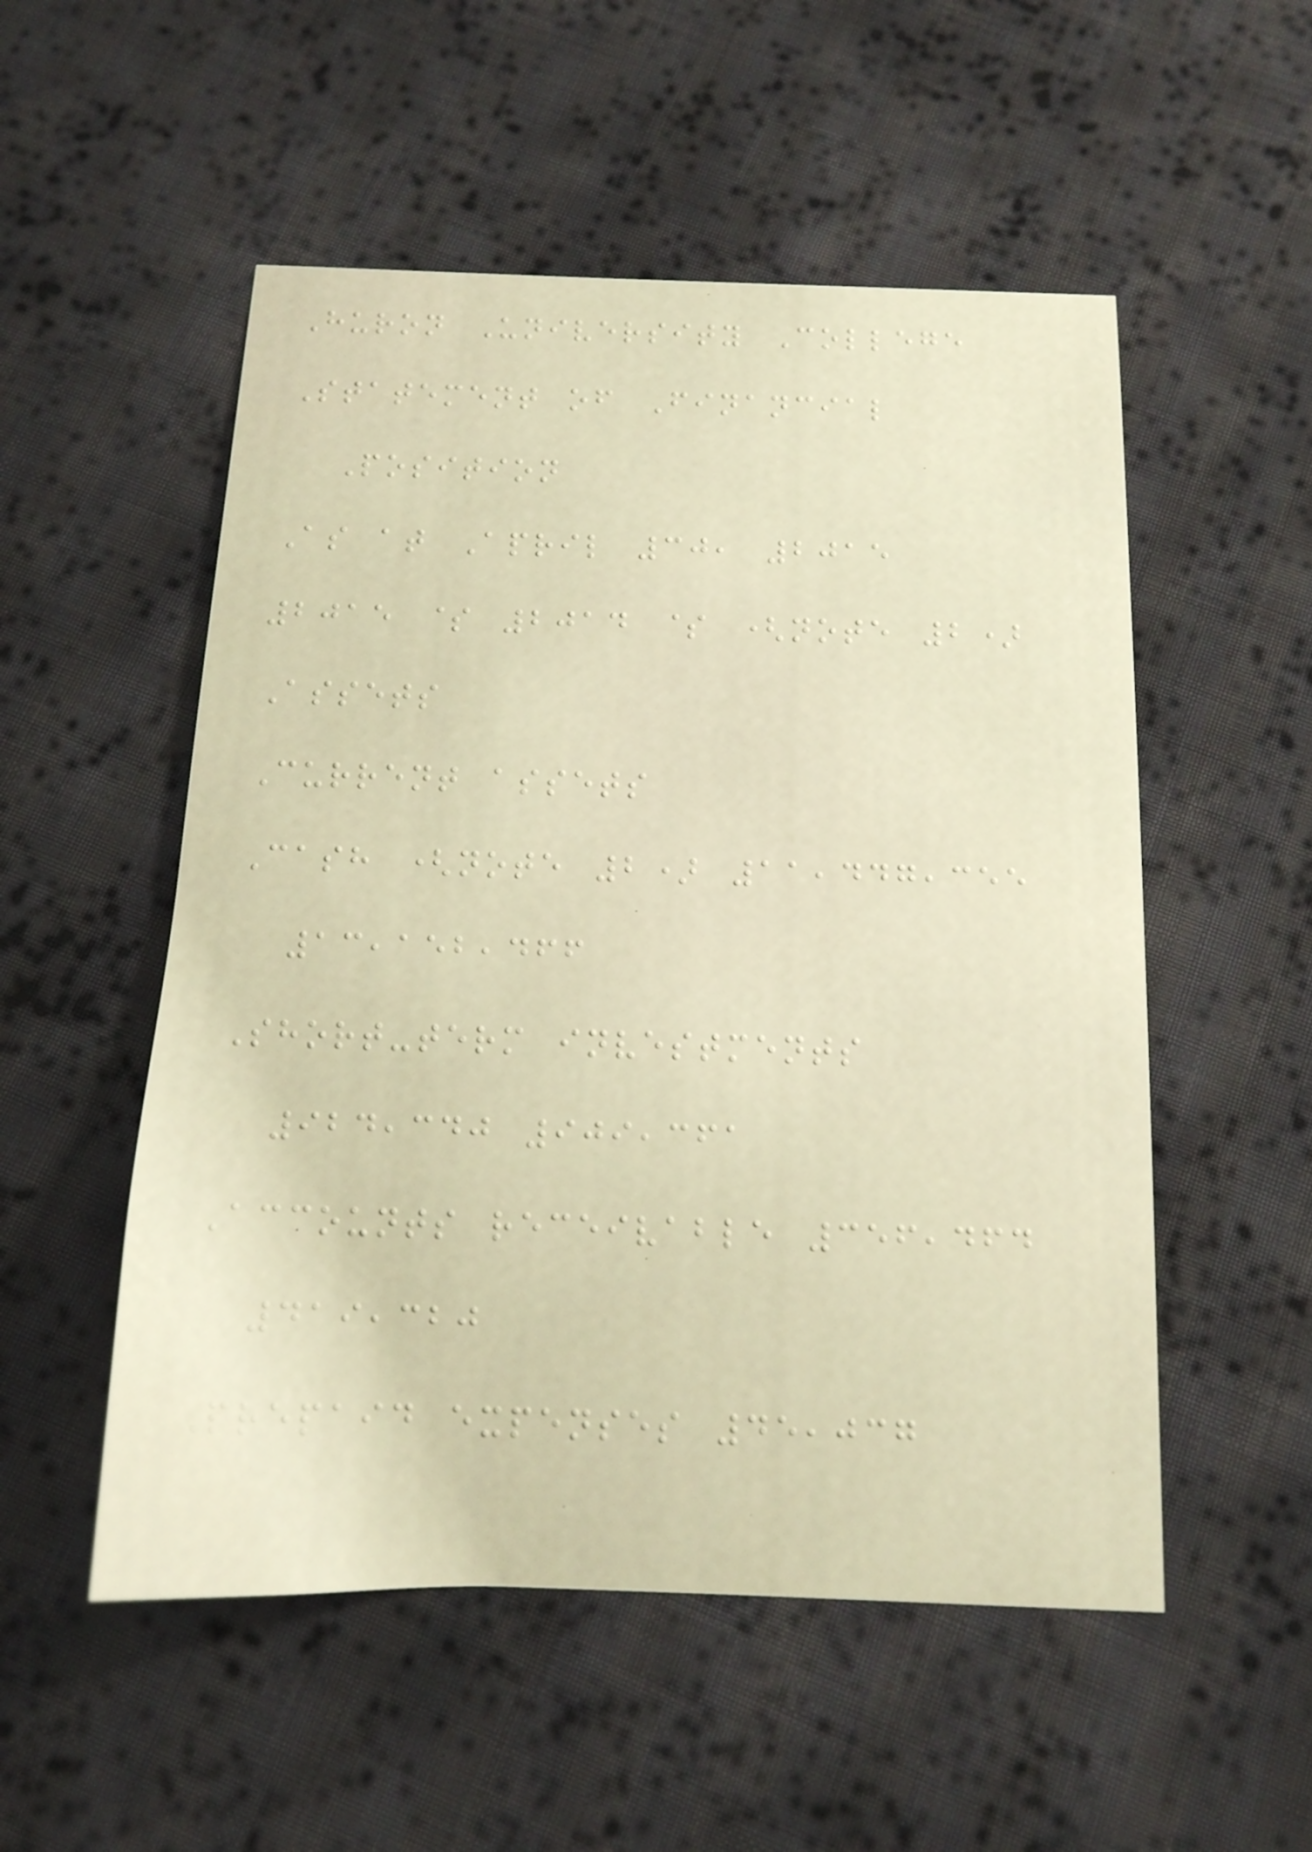Huron University College
Statement of Financial
Position
As at April 30, 2015
2015 $ 2014 $ (note 2)
Assets
Current assets
Cash (note 2) 11,447,355
13,152,466
Short-term investments
924,340 909,361
Accounts receivable 356,464
419,320
Prepaid expenses 45,037
